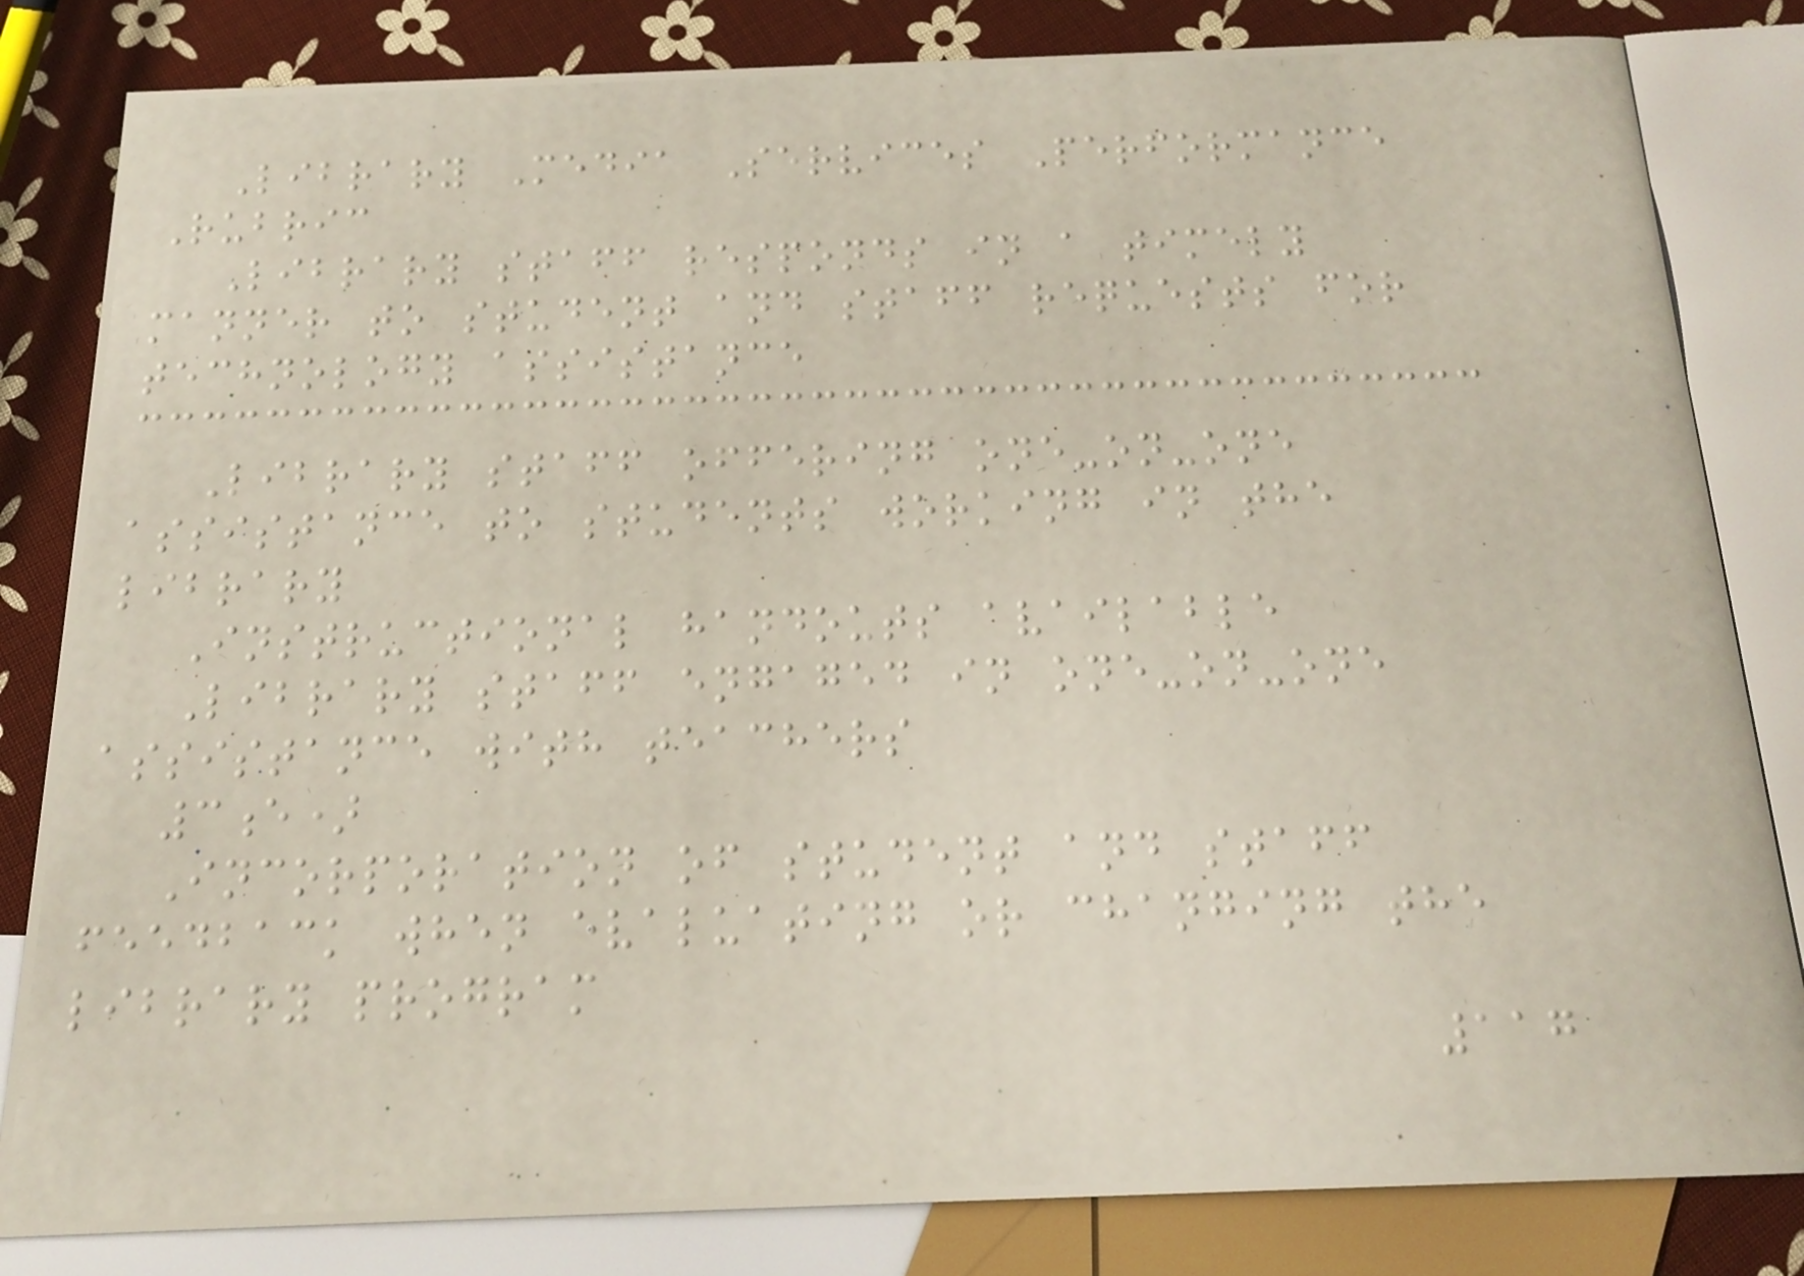Library Media Services Performance
Rubric
Library staff responds in a timely
manner to student and staff requests for
technology assistance
Library staff offering one-on-one
assistance to students working in the
library
Instructional handouts available
Library staff engaged in one-on-one
assistance with teachers
3e)
Incorporation of student and staff
feedback when evaluating or changing the
library program
117
